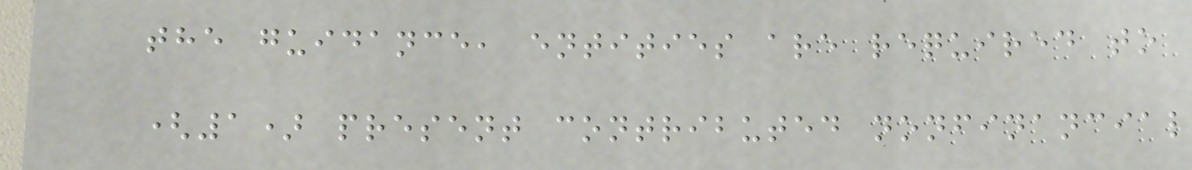the guidance, entities are required to
(1) present contributed nonfinancial
